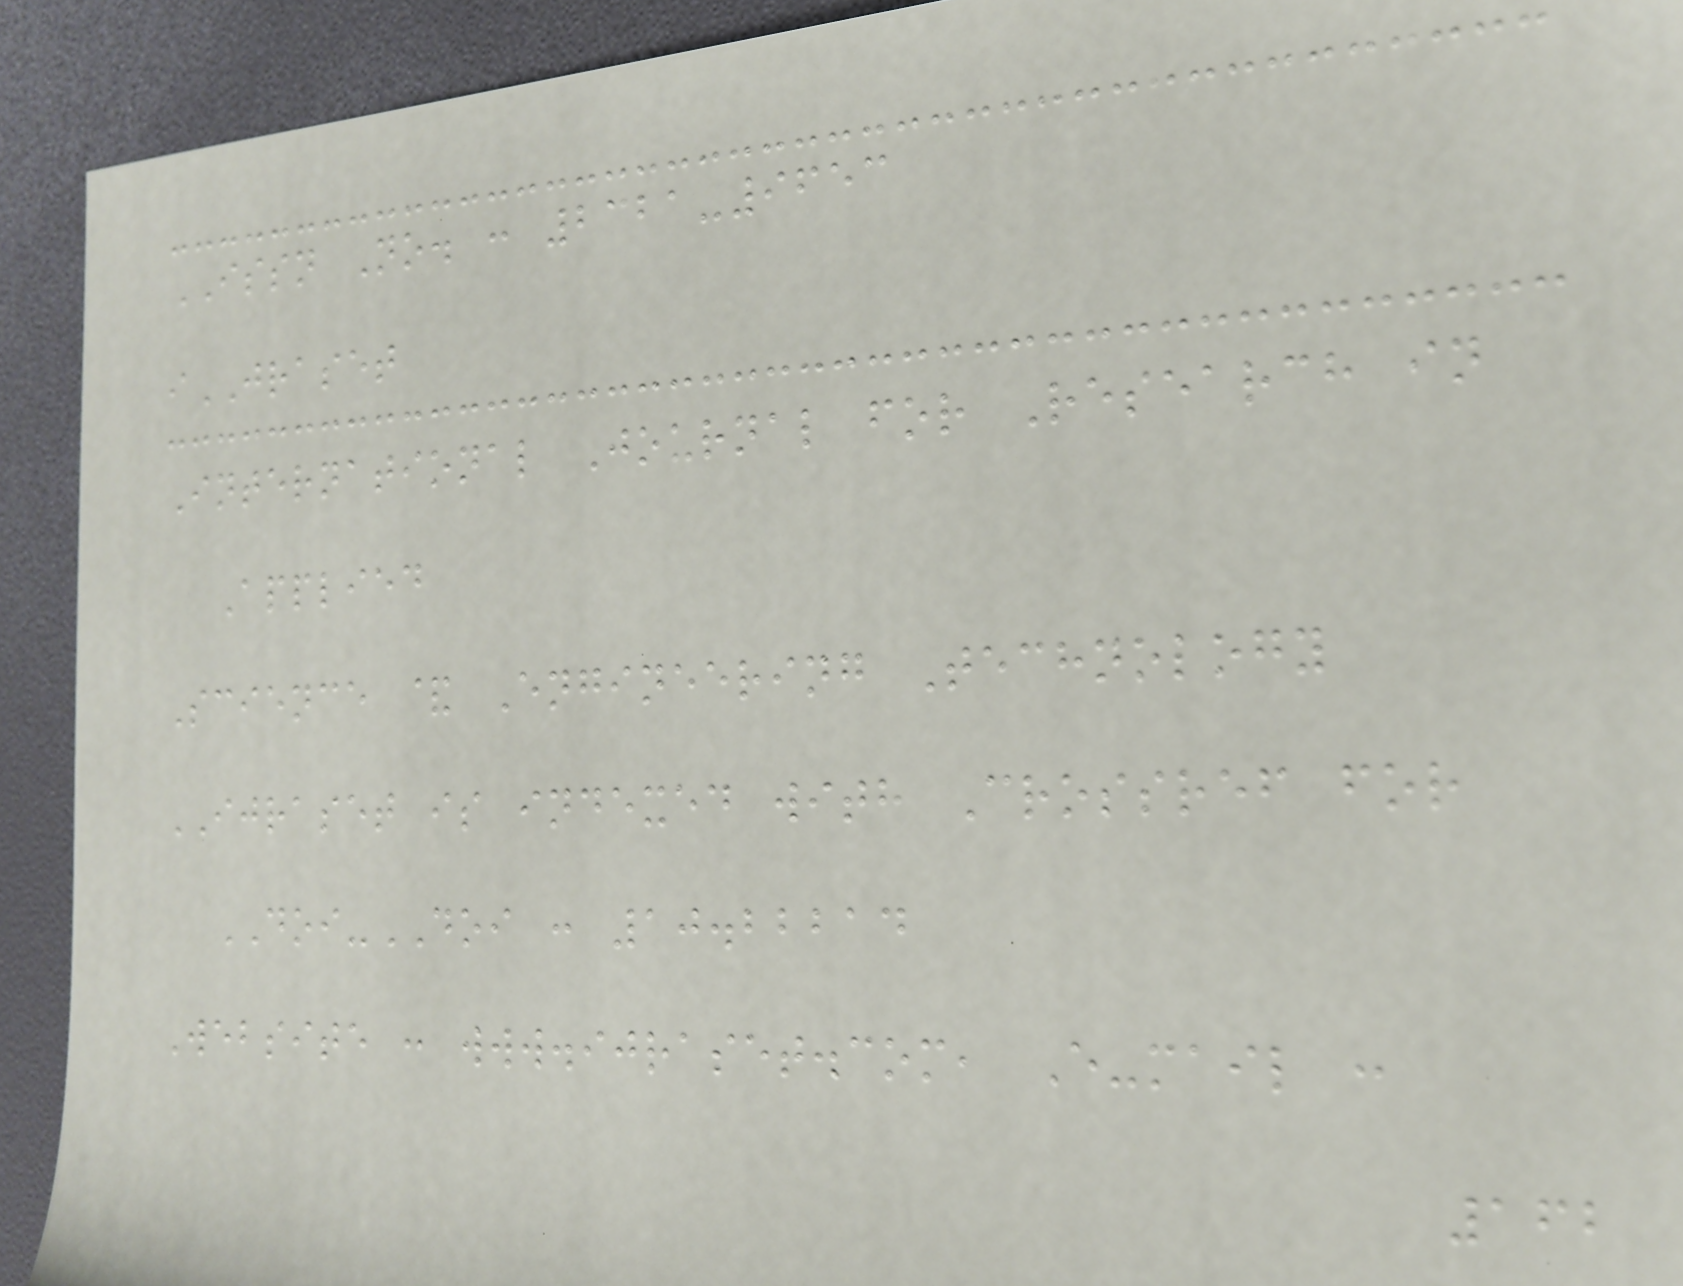ISSN No. : 2321-9653
iJRASET
International Journal for Research in
Applied
Science & Engineering Technology
IJRASET is indexed with Crossref for
DOI-DOI : 10.22214
Website : www.ijraset.com, E-mail :
162
